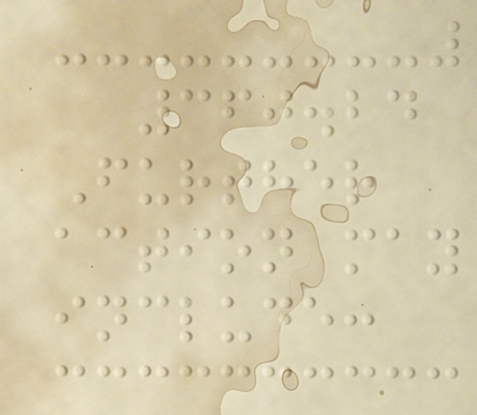360.24
Further
action may
include:
